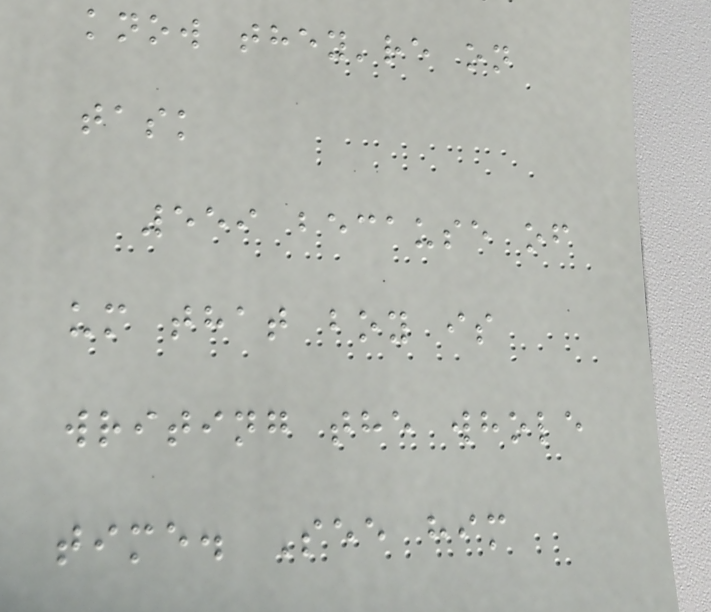know they're on
task
559 because of
um that boy is
writing the whole
time. See him
